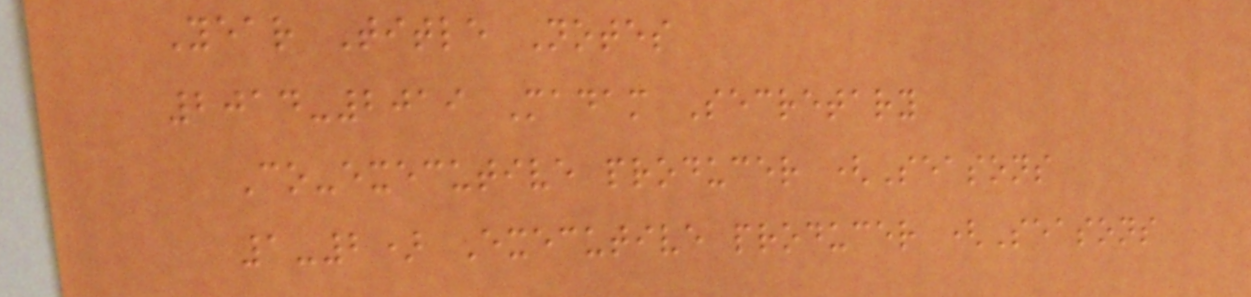Year Title Notes
2014-2019 Madam Secretary
Co-executive producer (Seasons
1-2) Executive producer (Seasons
